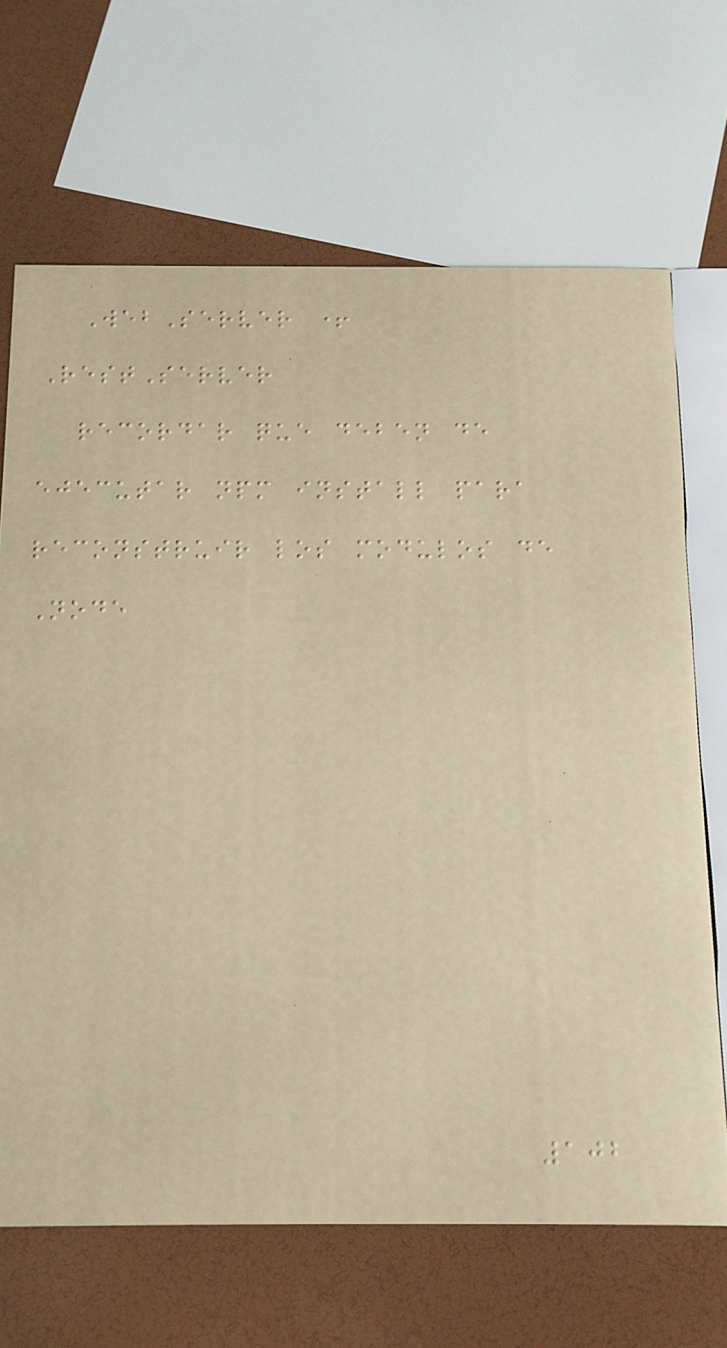WebServer +
RestServer
recordar que deben de
ejecutar npm install para
reconstruir los modulos de
Node
102
